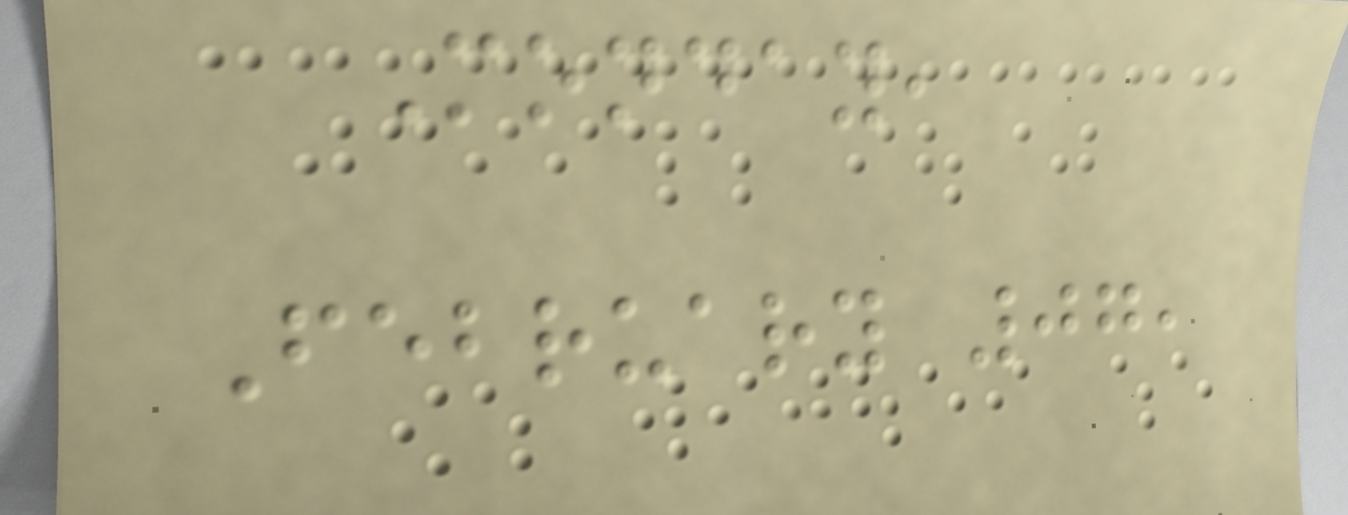Monday,
February 07,
